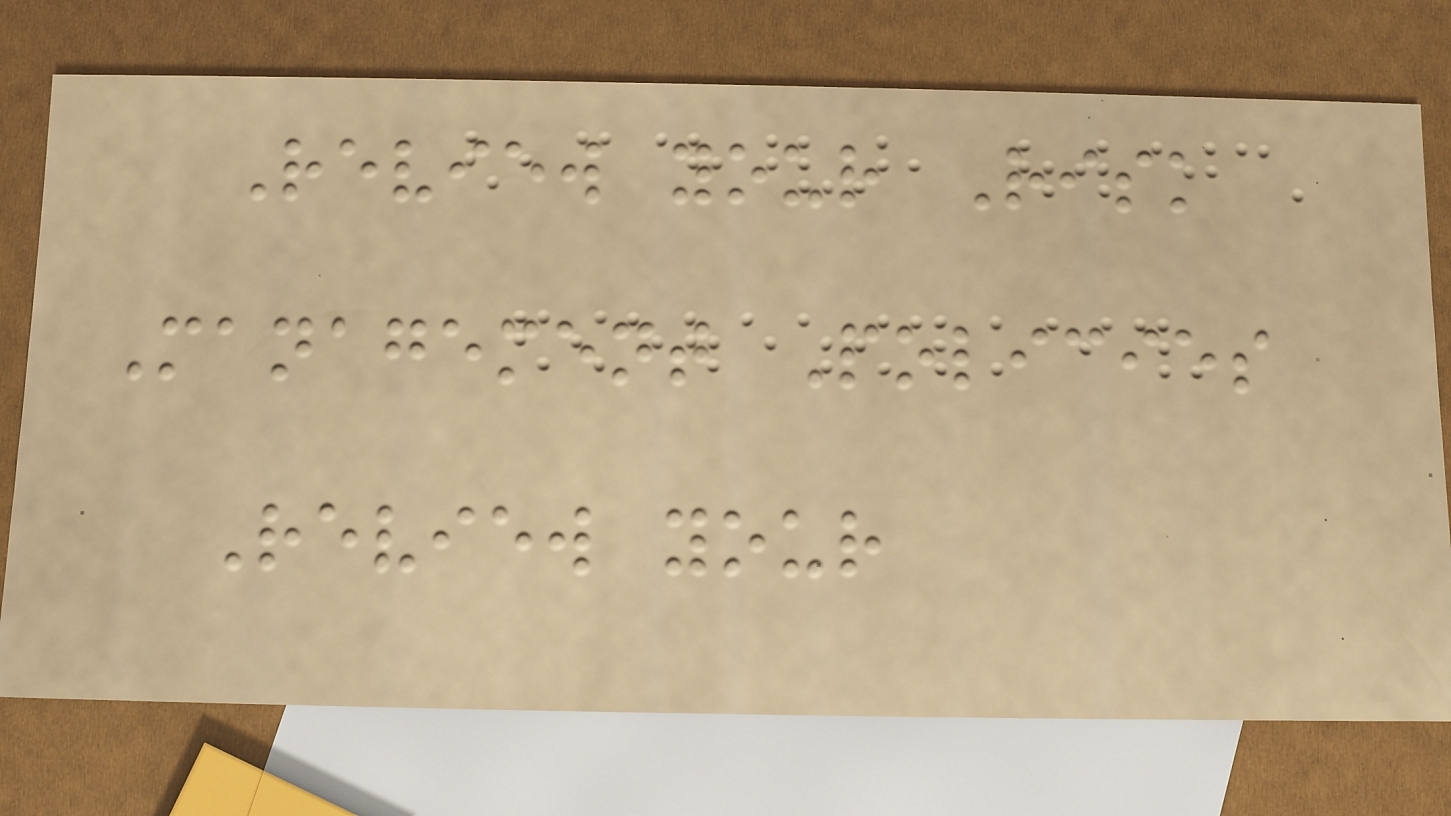Review your Risk
Management Policies
Review your
